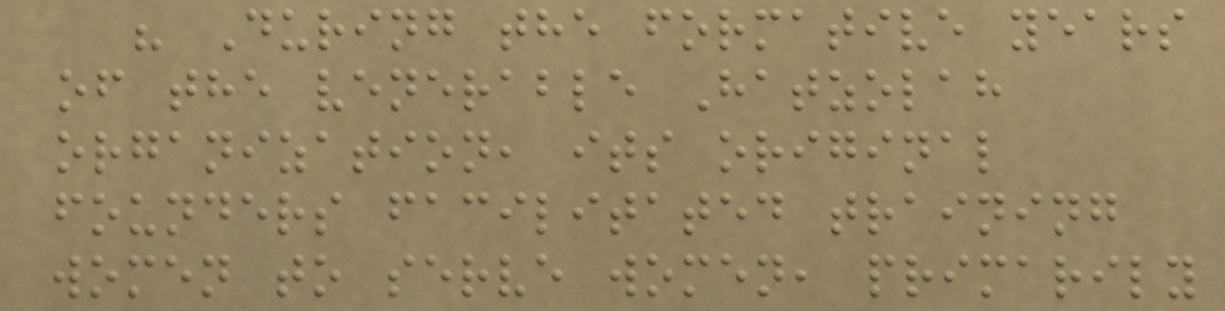" During the formative years
of the venerable Hatzolah
organization, its original
founders facilitated training
women to serve women, primarily
